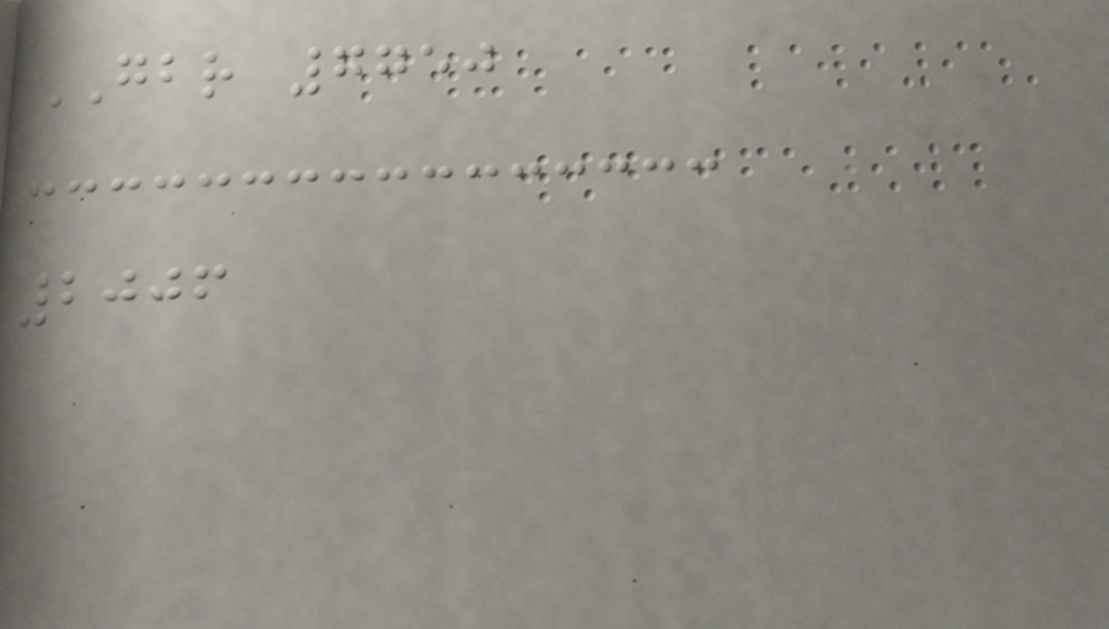GBR 7750
2006
